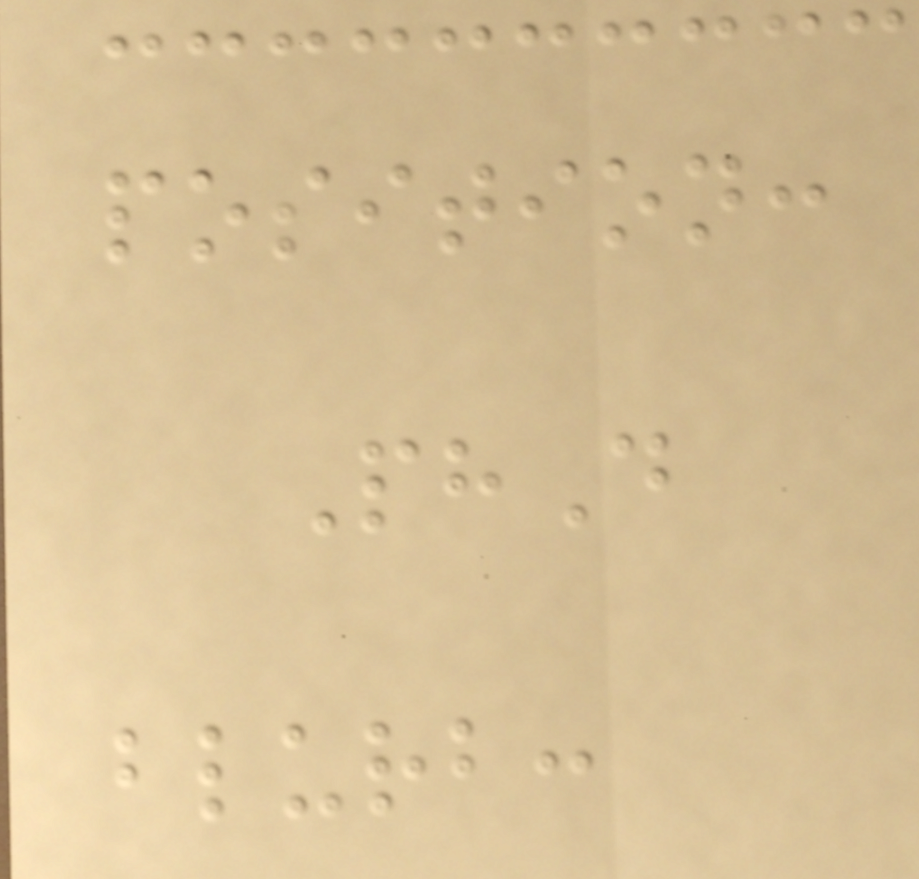position:
PhD
blurb:
